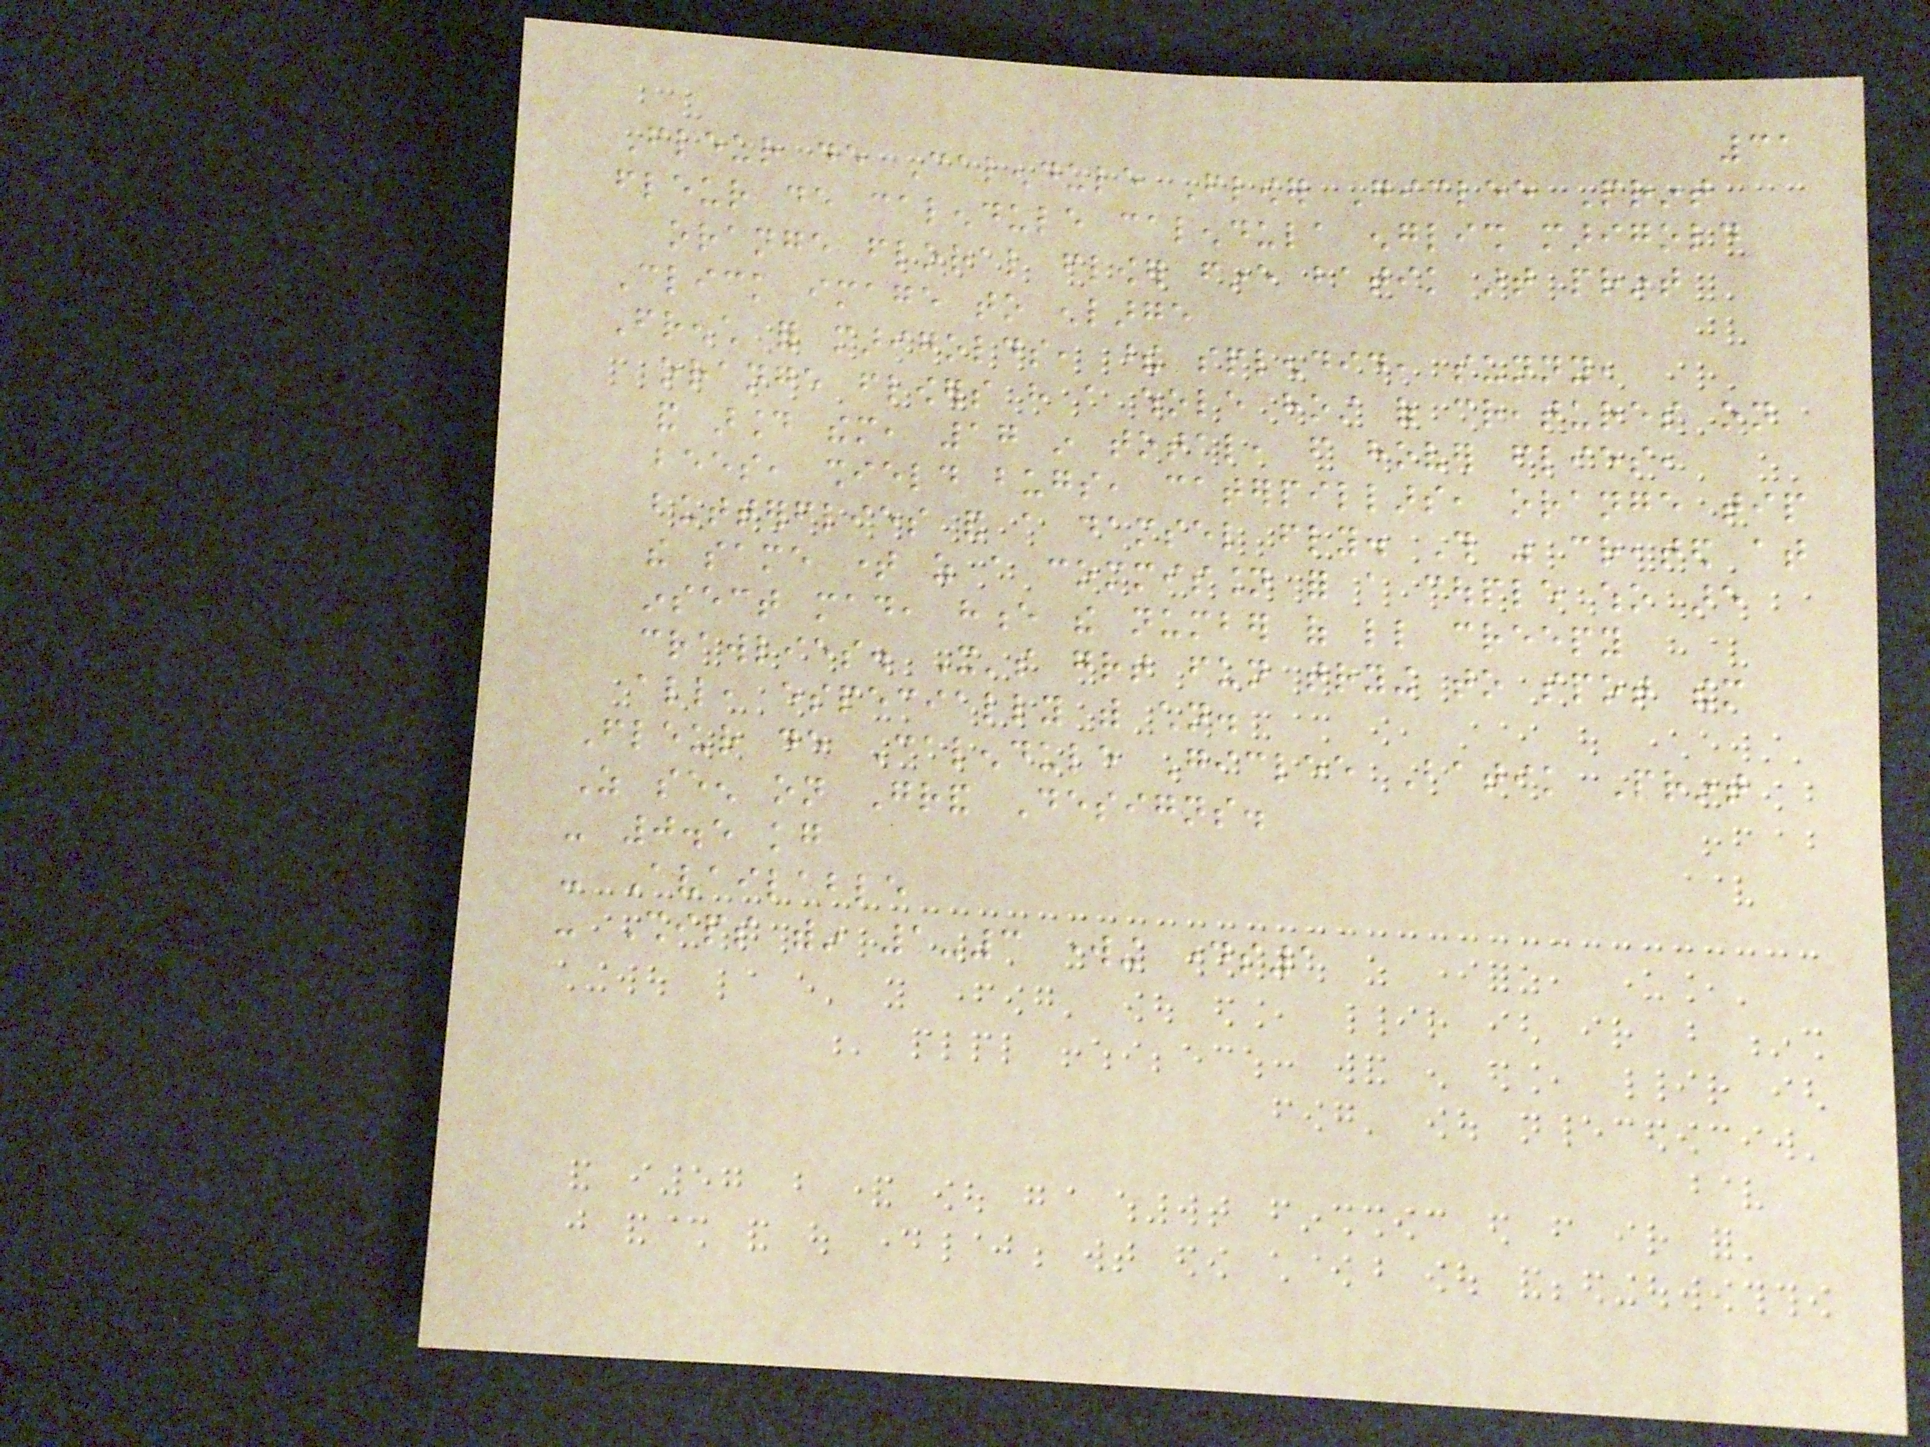31
Fleur de Calendule Flower Giclee Print
fleur de calendule calendula english marigold
orange floral flower fine batik art print
Click image to enlarge
French for marigolds, these splendid, sunny,
orange flowers have a whole host of creatures on
and around them, 17 in total, from hover flies,
bees, shield bugs, caterpillars, orange tip
butterflies and a damsel fly. This was created at
the same time as a commission for a couple who are
insect mad, hence the number of little creepy
crawlies. It's great fun trying to spot them
all, especially with children.
Fleur de Calendule Giclee Batik Print
As seen on Grand Designs.
- 0.5 kg
- Available
- Ships within 1-3 working days1
